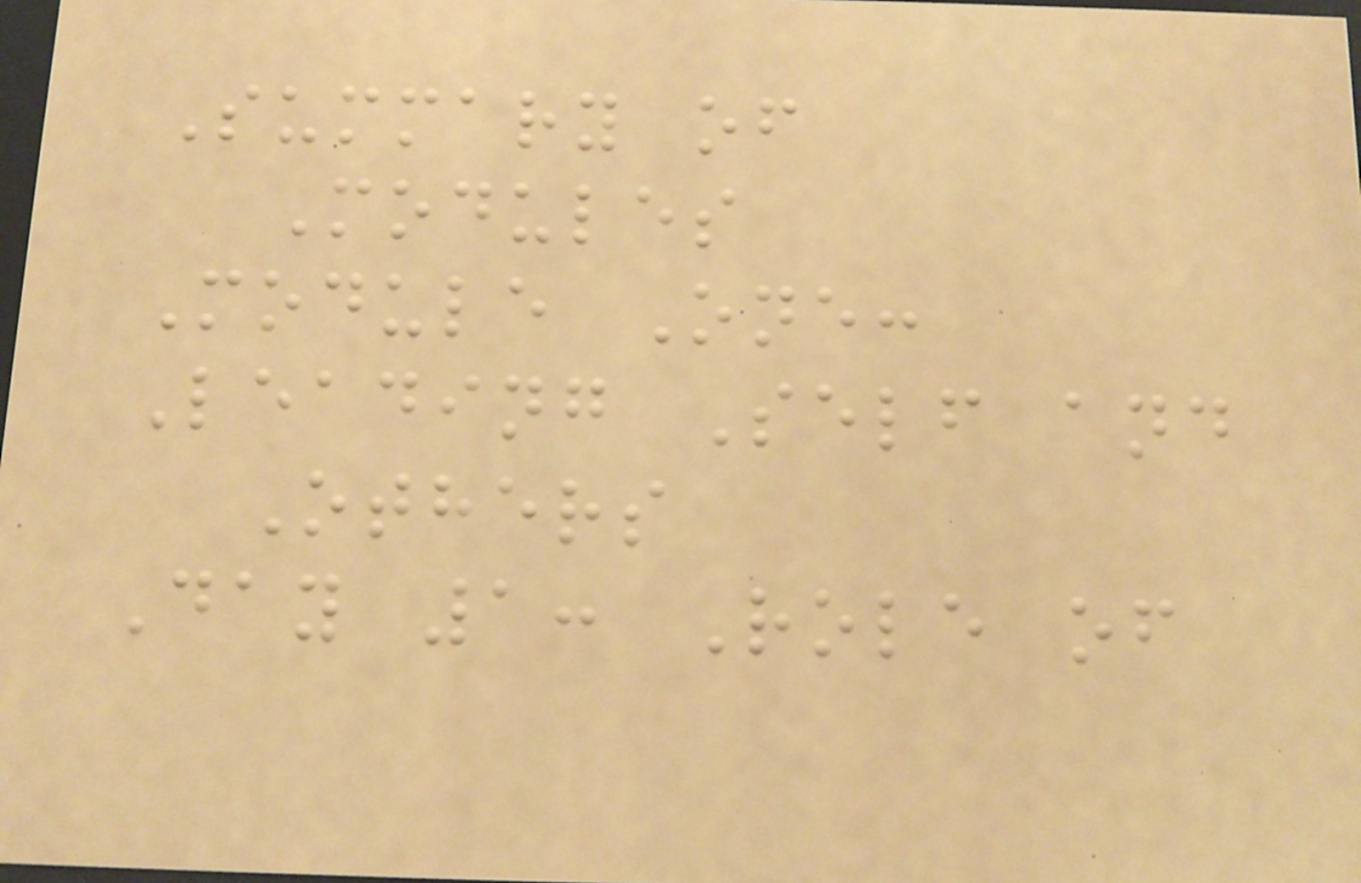Summary of
Modules
Module One:
Leading Self and
Others
Day 1: Role of
